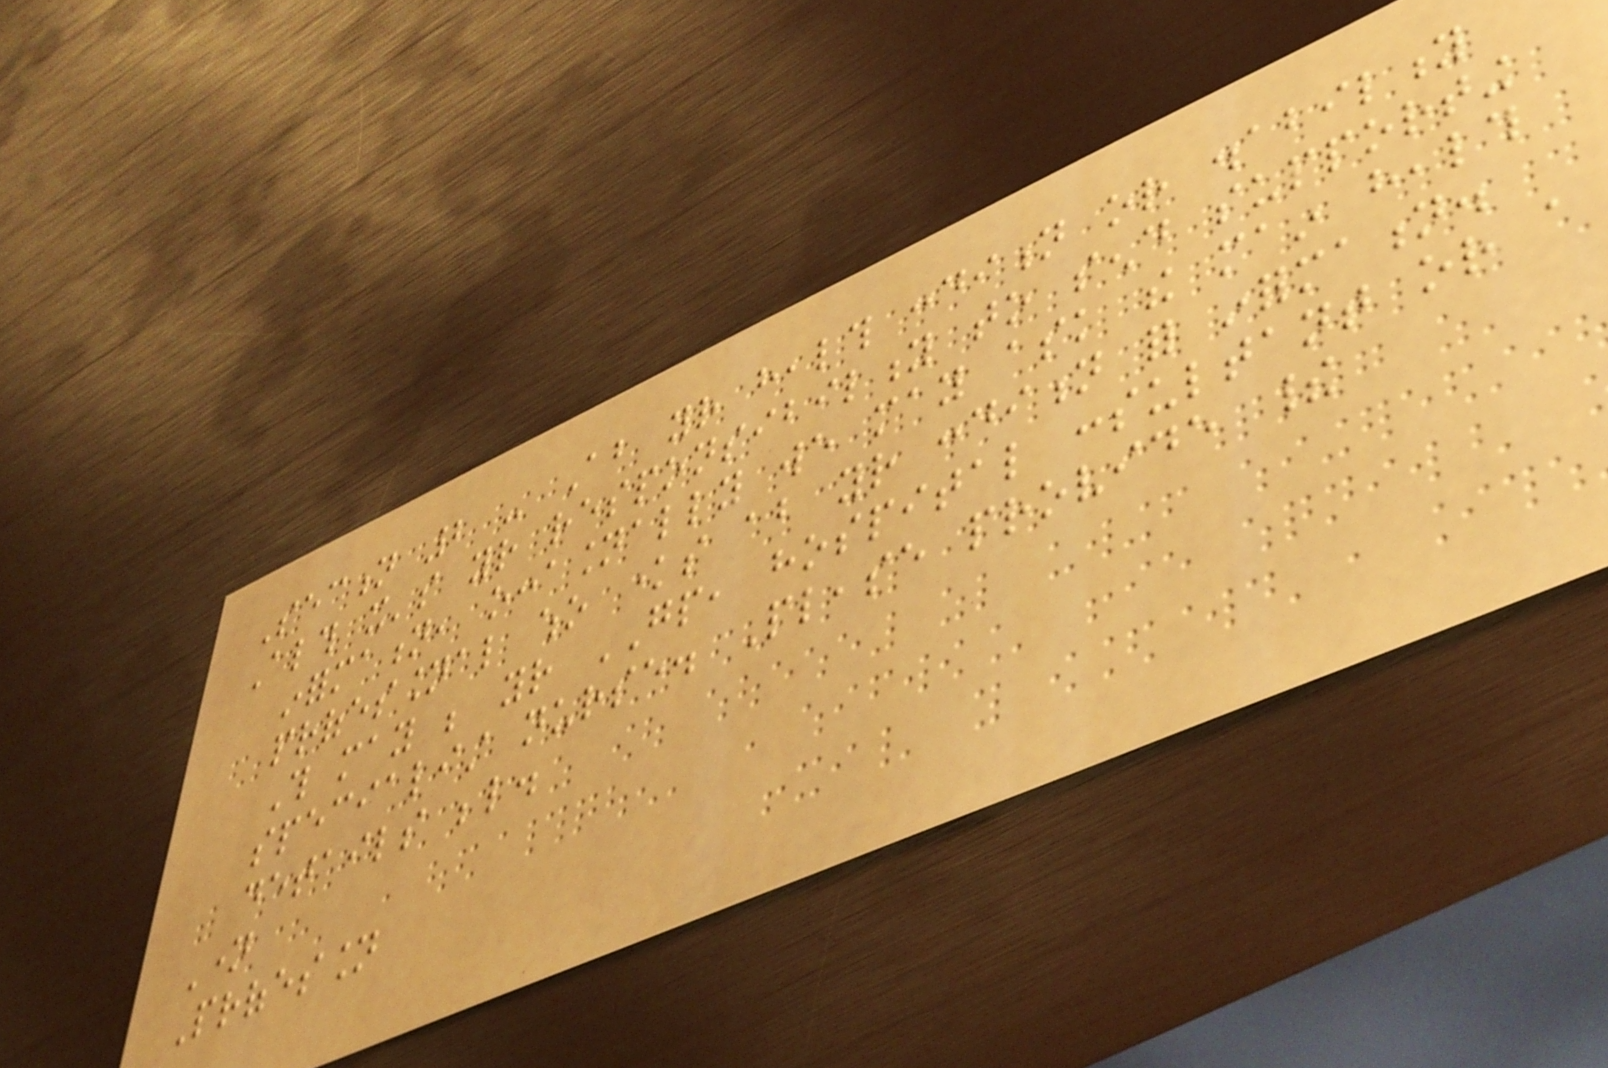Section 2 - About your health condition or disability
Although it's your responsibility to send supporting
information, occasionally we may ask the main health
professional who knows about your condition for information.
This may be your GP, hospital consultant or a
specialist nurse. Please provide their
details below.
Name
Profession
